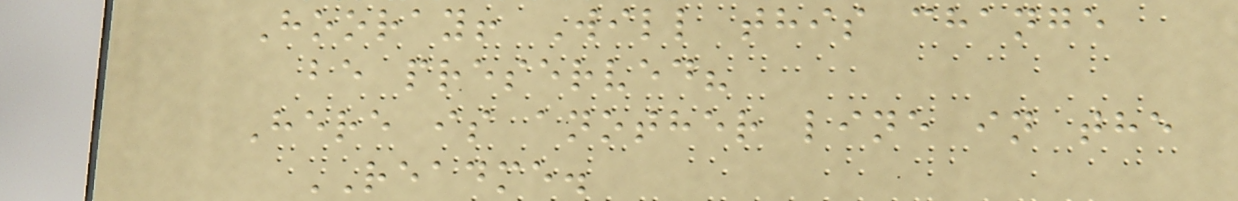Hooray! Will this change
be preserved?
Here is another line in the
README.
